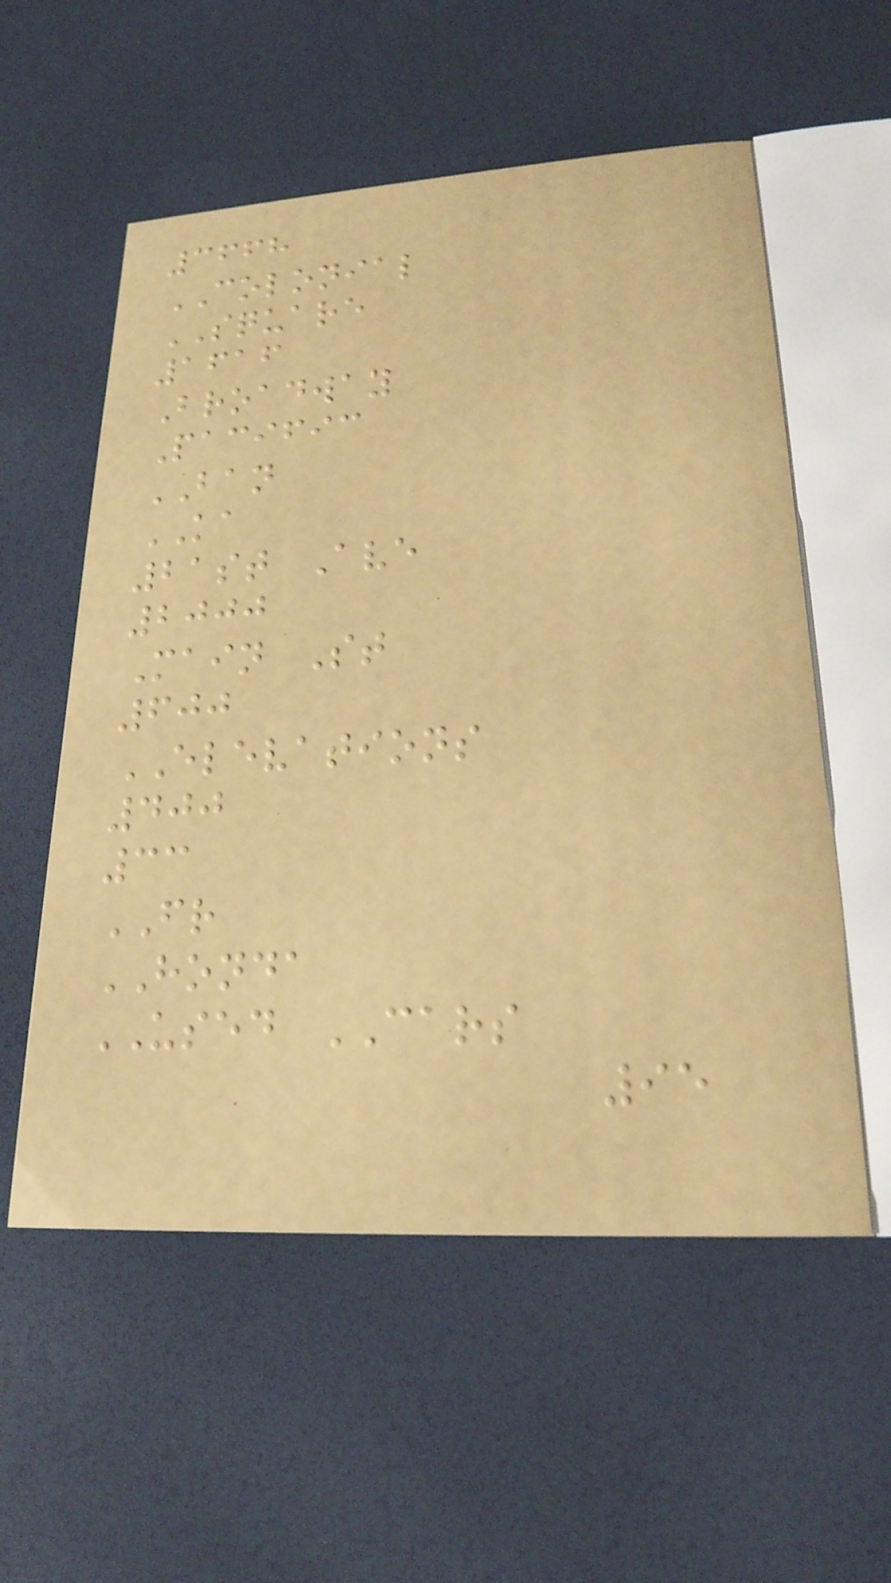3668
COLONIAL
SQUARE
1616
Broadway
Pacific
BAN
KA
21st Ave
2000
Main St
600
ELEVATIONS
400
33
FR
HONDA
USED CARS
95
